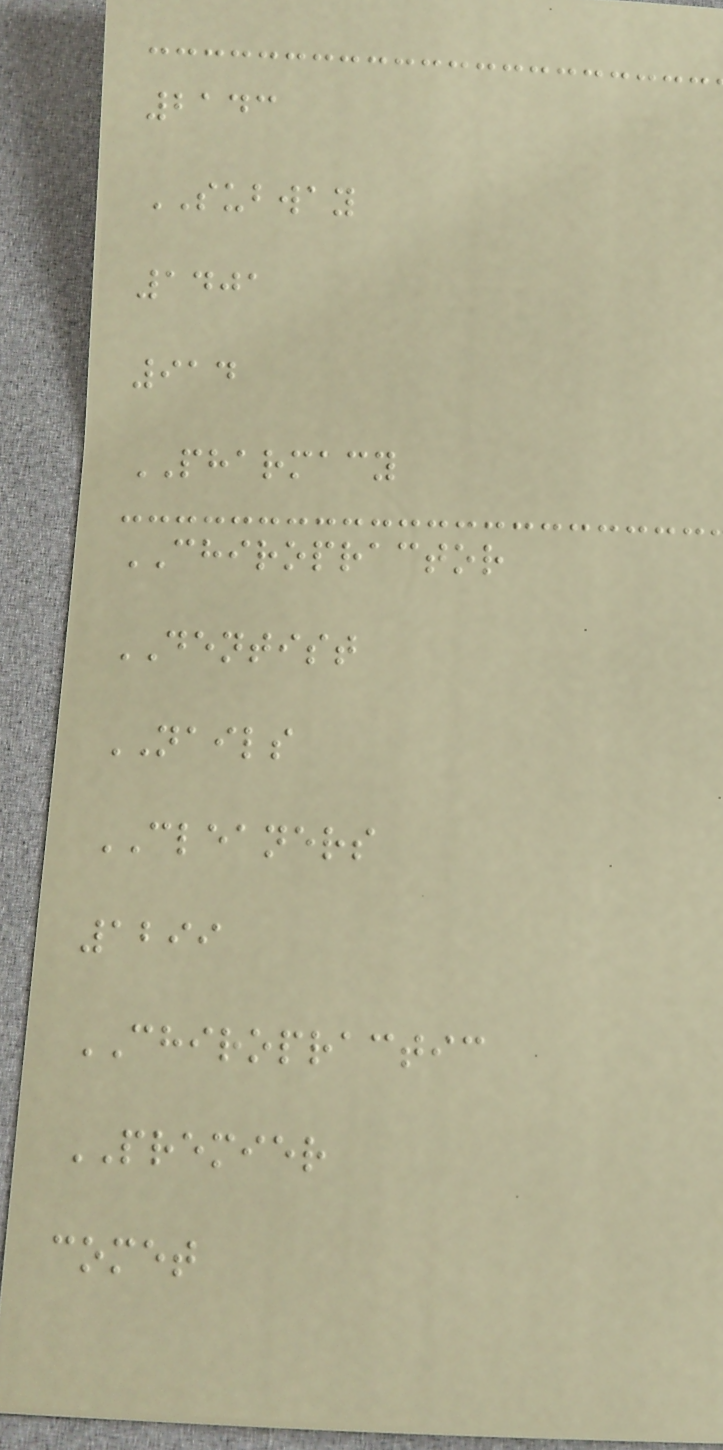2143
SUBWAY
1401
914
PHARMACY
CHIROPRACTOR
DENTIST
NAILS
CLEANERS
1299
CHIROPRACTIC
PREMIER
comet
